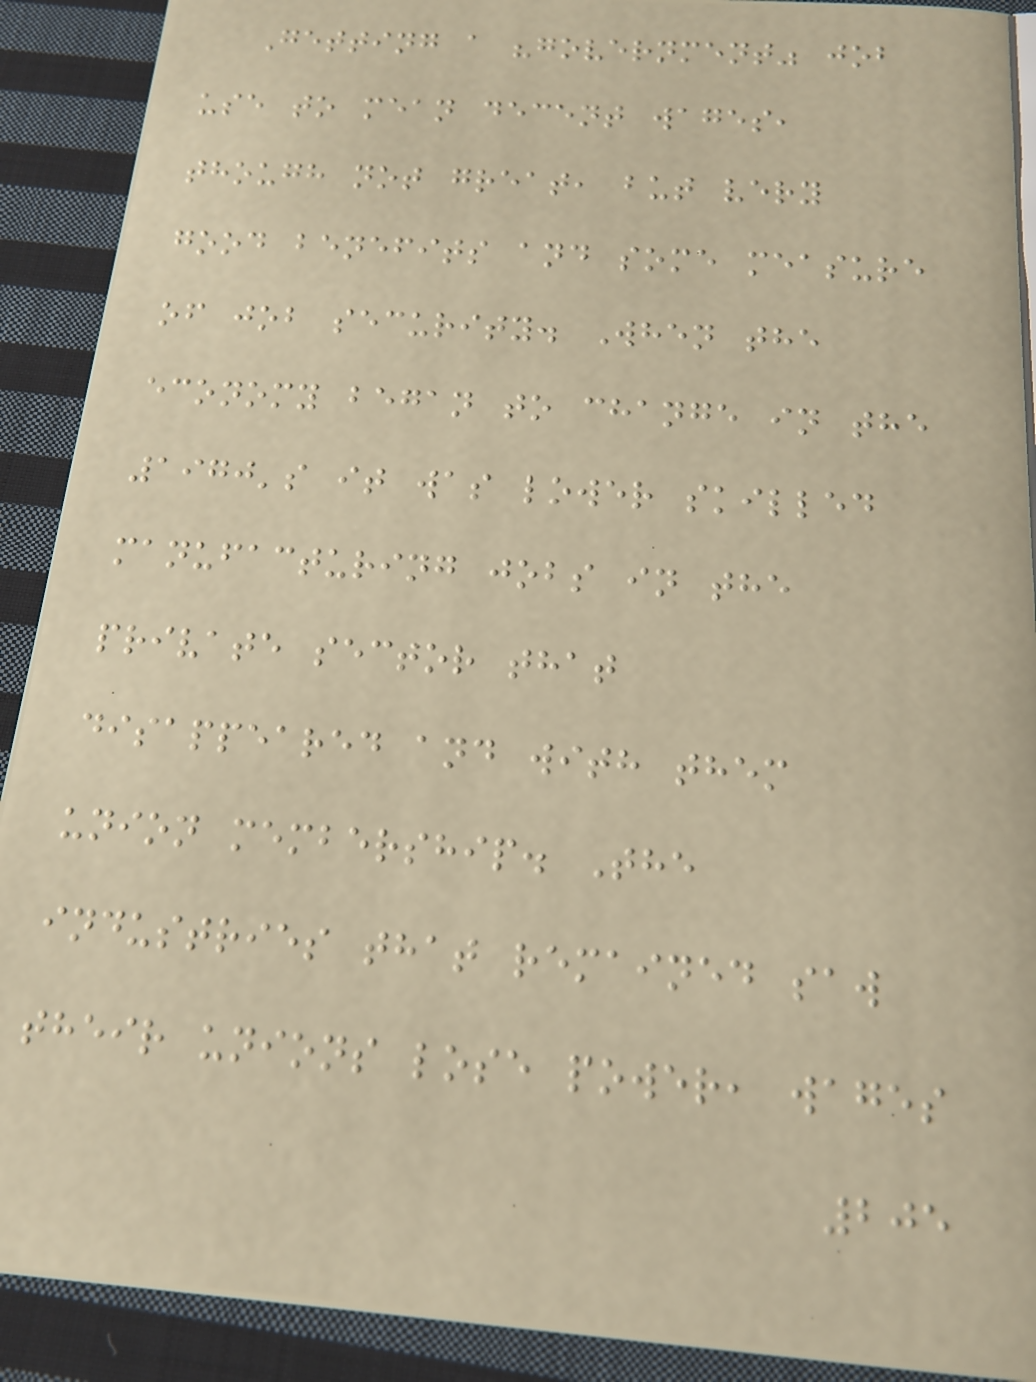Getting a "government" job
use to mean decent wages,
though not great, but very
good benefits and some measure
of job security. When the
economy began to change in the
1970's it was lower skilled
manufacturing jobs in the
private sector that
disappeared and with them
union membership. The
industries that remained saw
their unions lose power, wages
205
